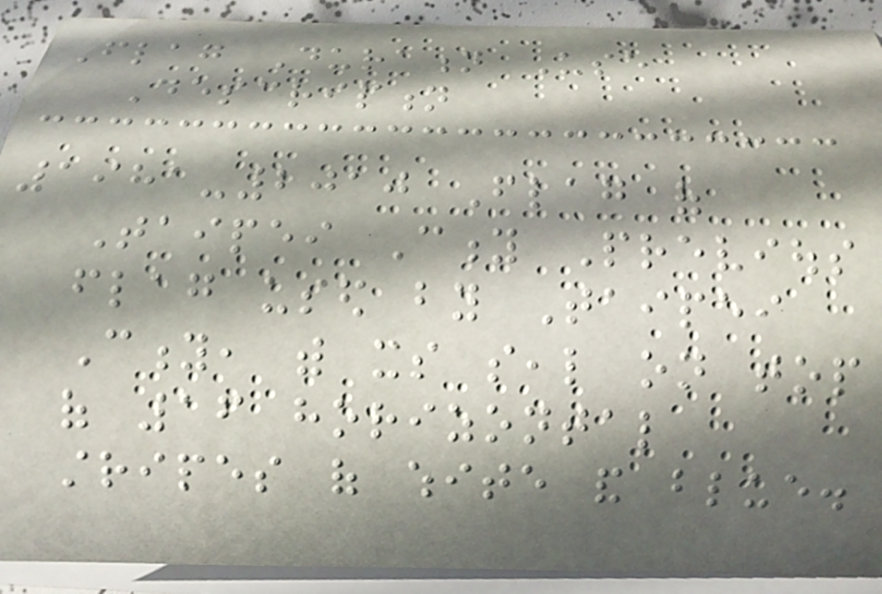Flag Duration Use
Description
1981-2010 Flag of
Taipei City Previous
flag used by Taipei
City, with its seal on top
of 16 horizontal
stripes of white and blue.
